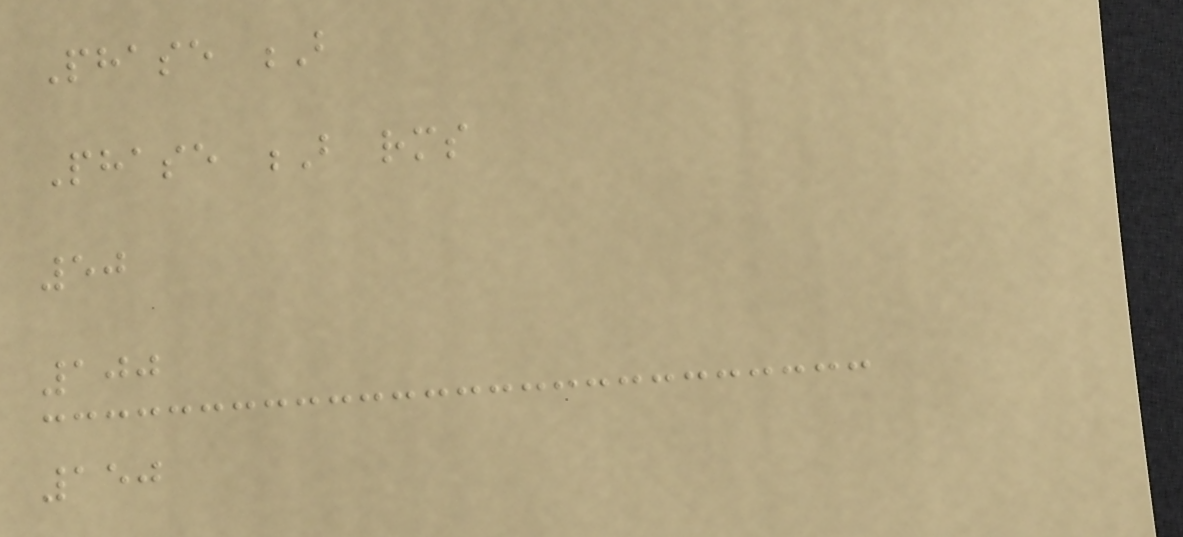Phase B
Phase B rms
50
100
150
